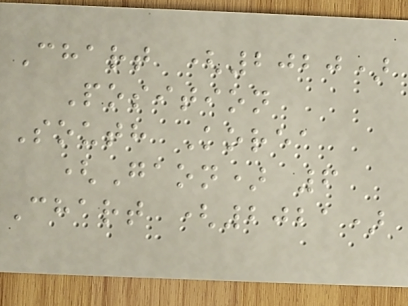Chart (2020)
Position
South Korea
(Gaon) 6
Chart (2021)
